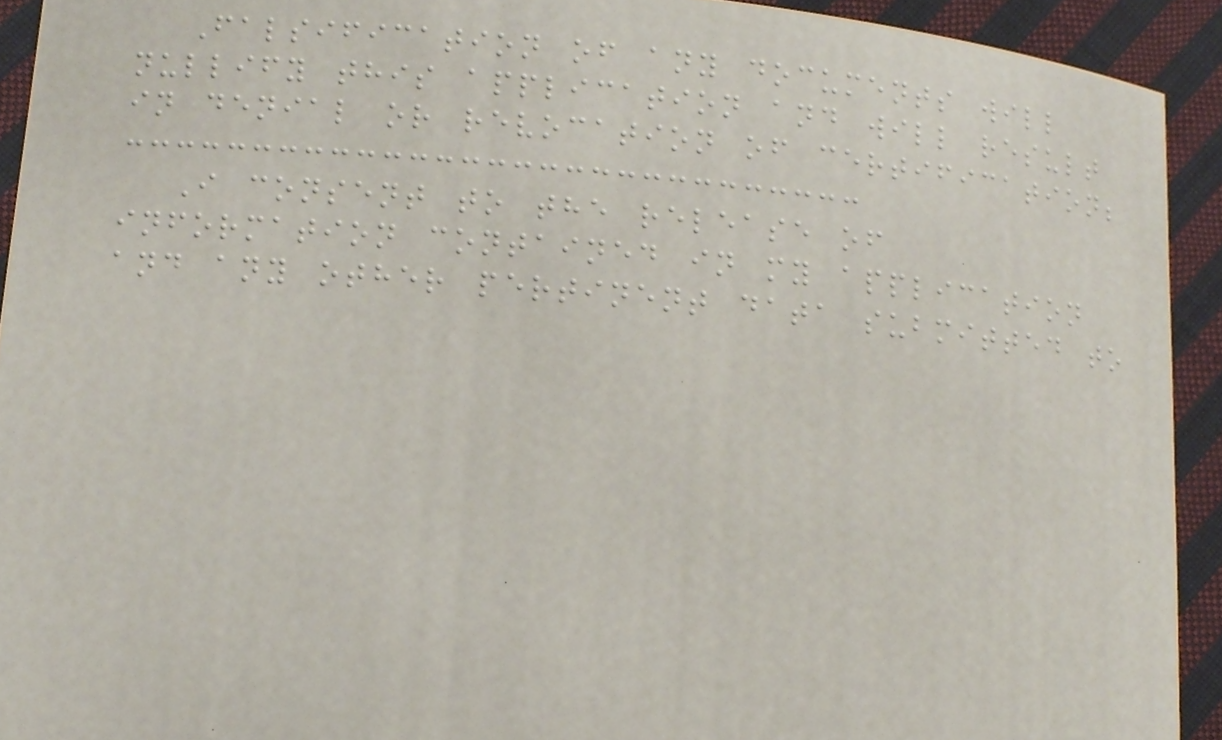Falsification of any documents will
nullify this application and will result
in denial or revocation of certification;
I consent to the release of
information contained in my application
and any other pertinent data submitted to
